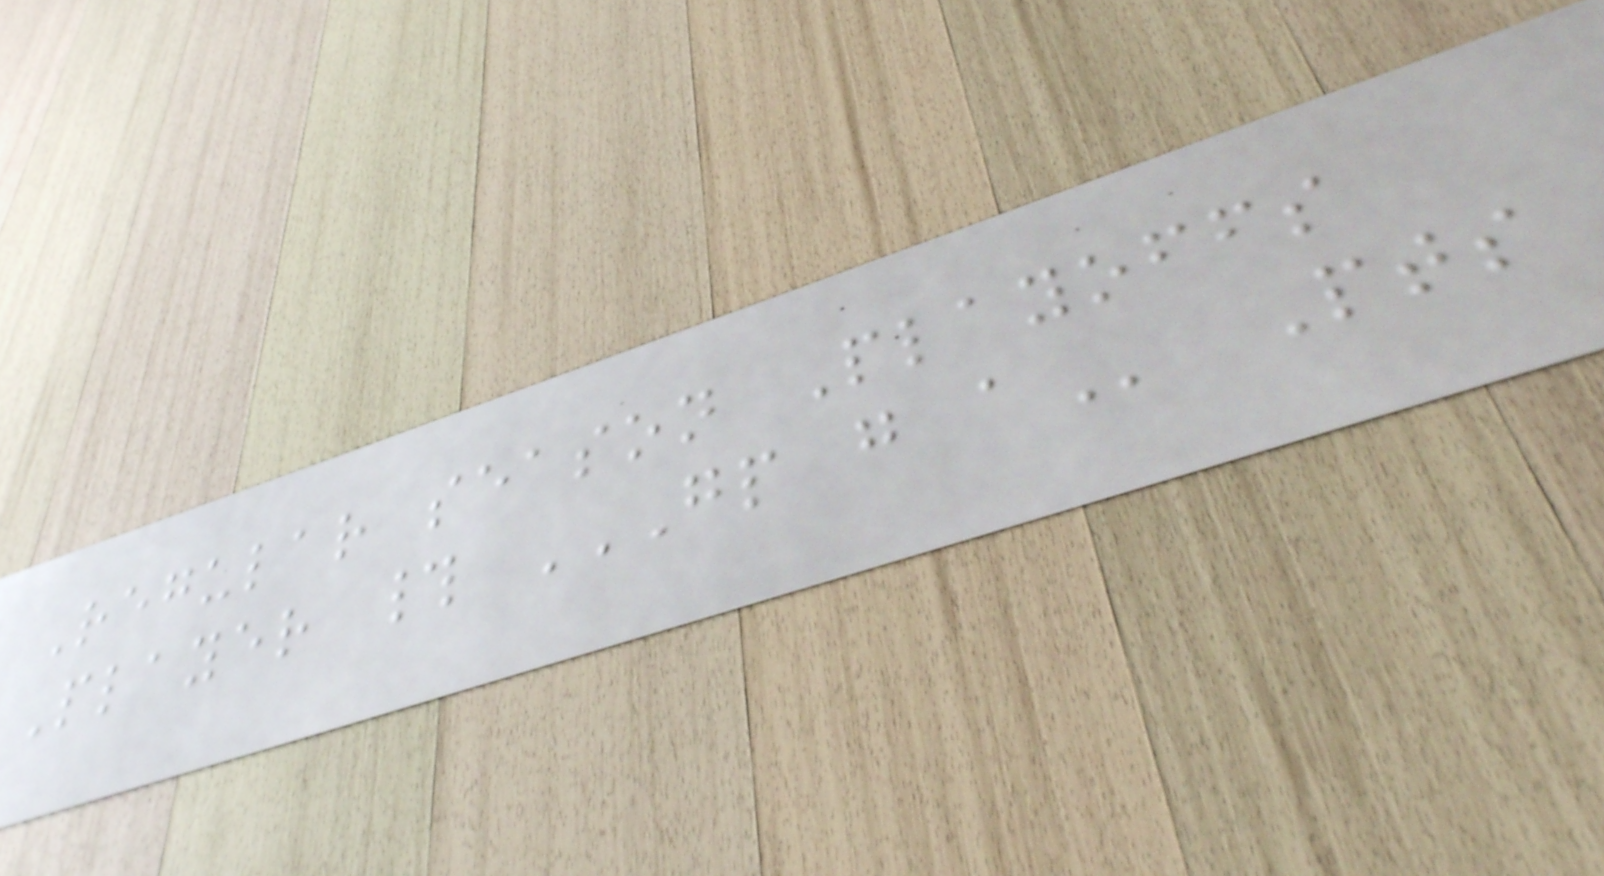Regular season Playoffs
Player # GP G A Pts
